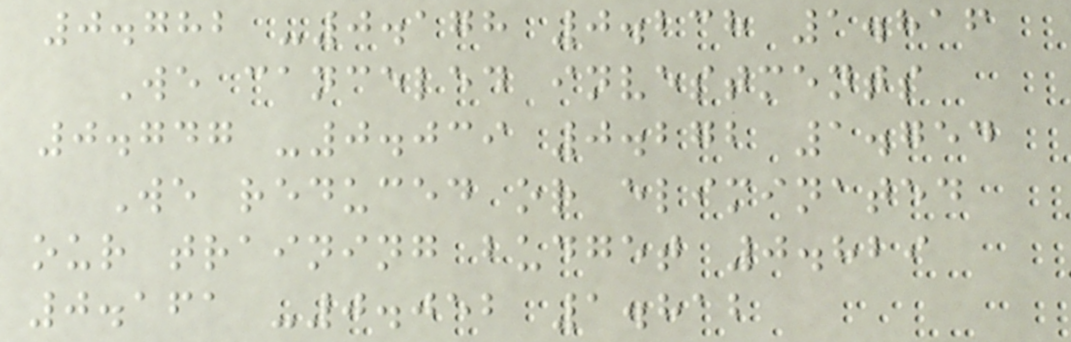0.782 -0.178 0.238 1.816
We canceled investments
0.747 -0.039 0.272 1.754
We reduced or eliminated
our training budget 0.829
0.161 -0.052 1.812
